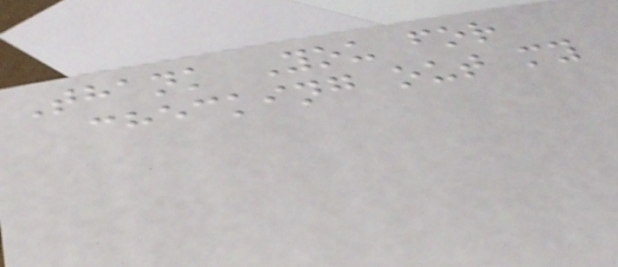Thank You for
checking out my
